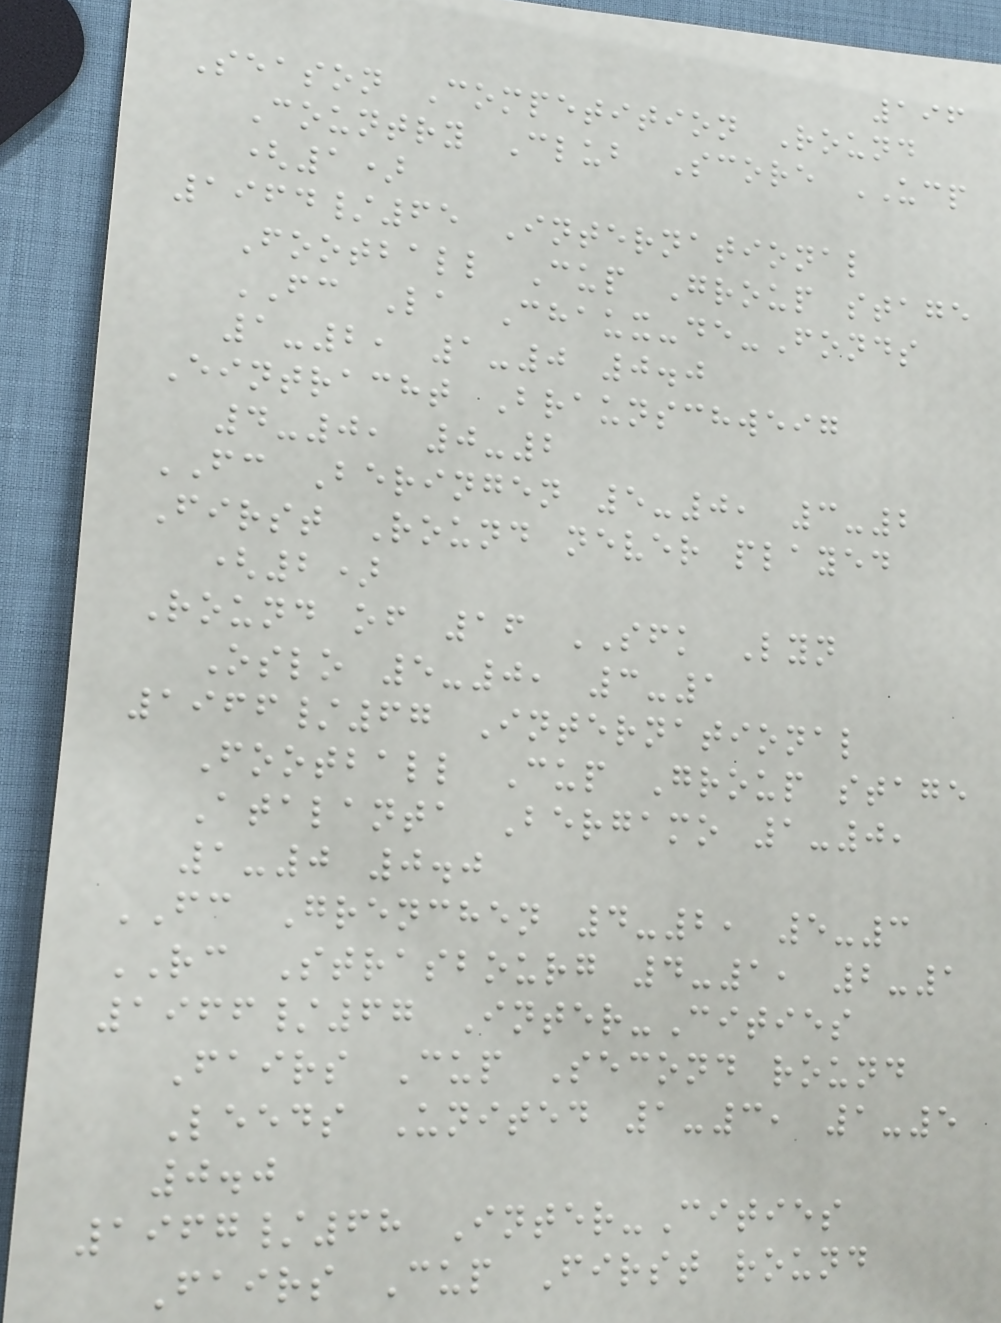196
Season Competition Round
Country Club Score UCP
(1)
1964/65 International
Football Cup Group stage
FC La Chaux-de-Fonds
1-2, 1-0 0.0
Eintracht Braunschweig
4-0, 0-2
FC Beringen 5-0, 3-2
First Round never played
(2)
Round of 16 SFK Lyn
Oslo 5-0, 3-1
1966/67 International
Football Cup Group stage
Atalanta Bergamo 1-0,
1-0 0.0
FC Grenchen 4-2, 5-3
RC Strasbourg 4-1, 2-1
1966/67 Inter-Cities
Fairs Cup Second round
Leeds United 1-3, 1-5
0.0
1967/68 Inter-Cities
Fairs Cup First round
